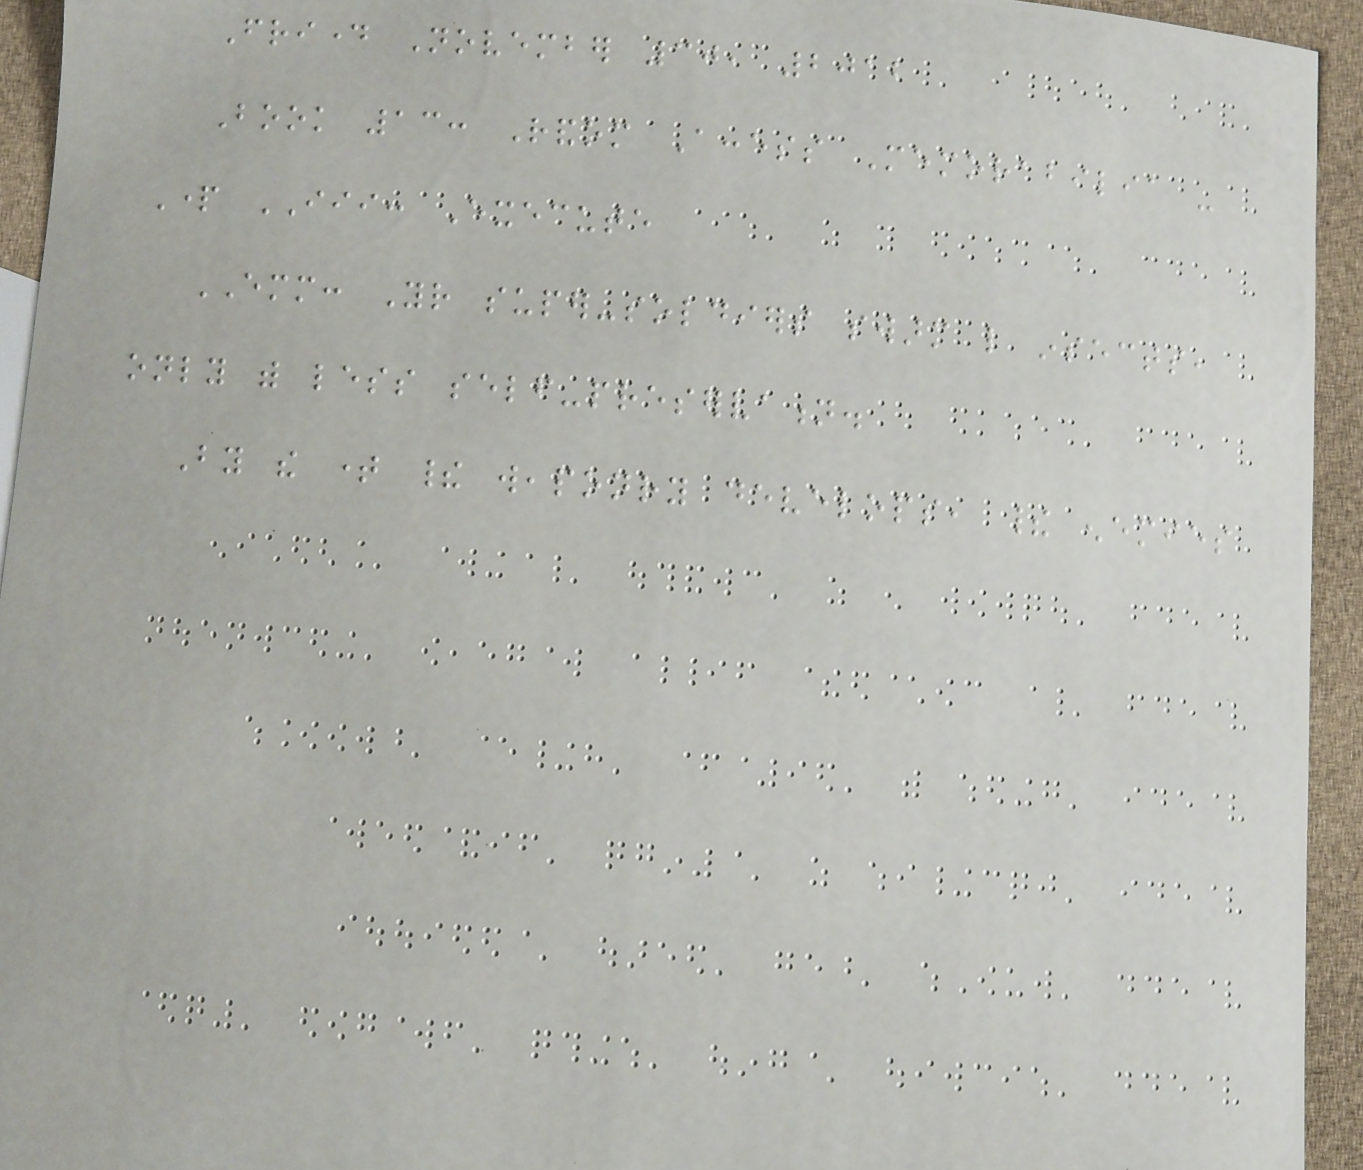Friday November 30, 2012
Book 13: Random Access Memorabilia -
Part III: Execute
EMM: Your super-soldiers swarm like insects,
only with less self-preservation.
By the time their weaponry develops, their enemies
